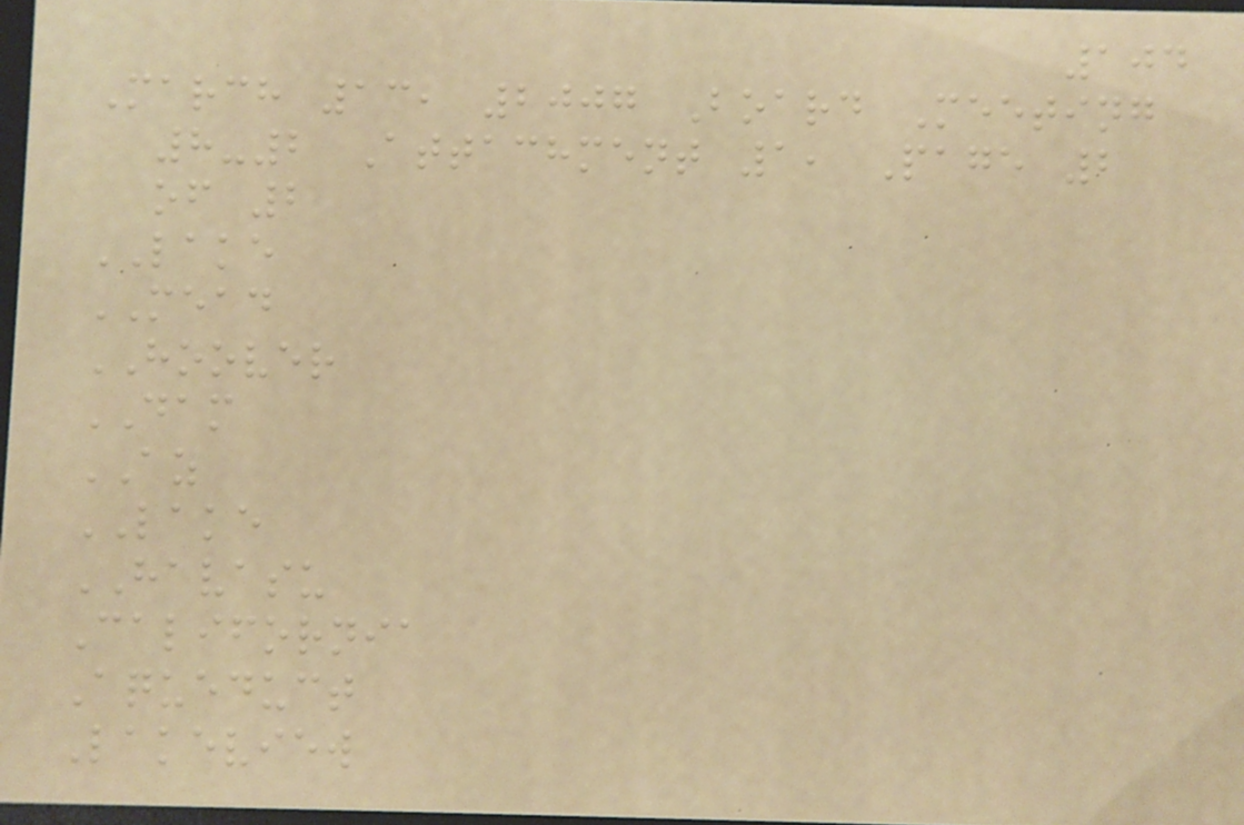104
March 13, 2007 Board Meeting
8-2 Attachment 1, Page 2
of 2
LAKE
MEAD
HOOVER
DAM
AZ
LAKE
HAVASU
California
Aqueduct
Lakeview
